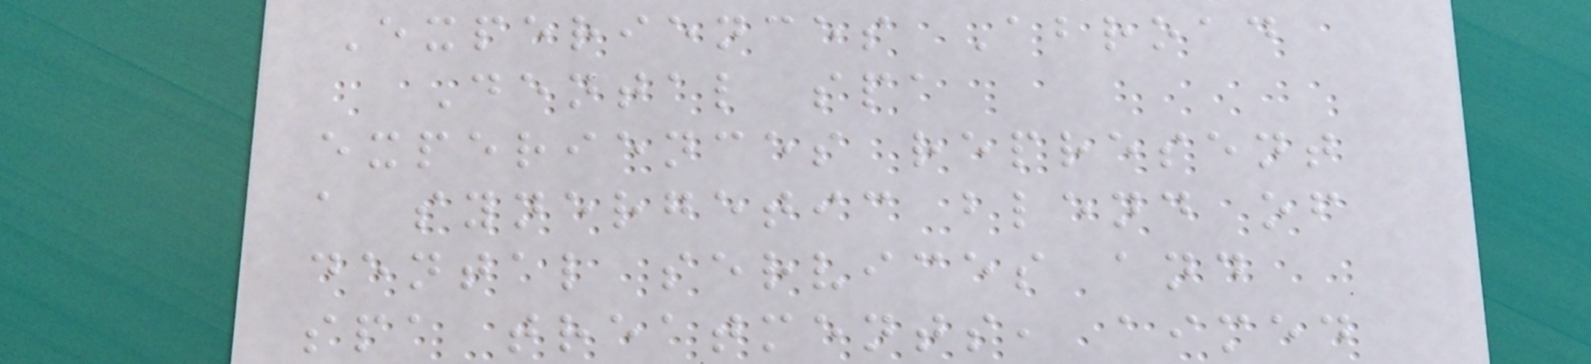Experiences Abroad
Dental spa
experiences represent
a synergetic blend of
dental services and
spa treatments, aimed
